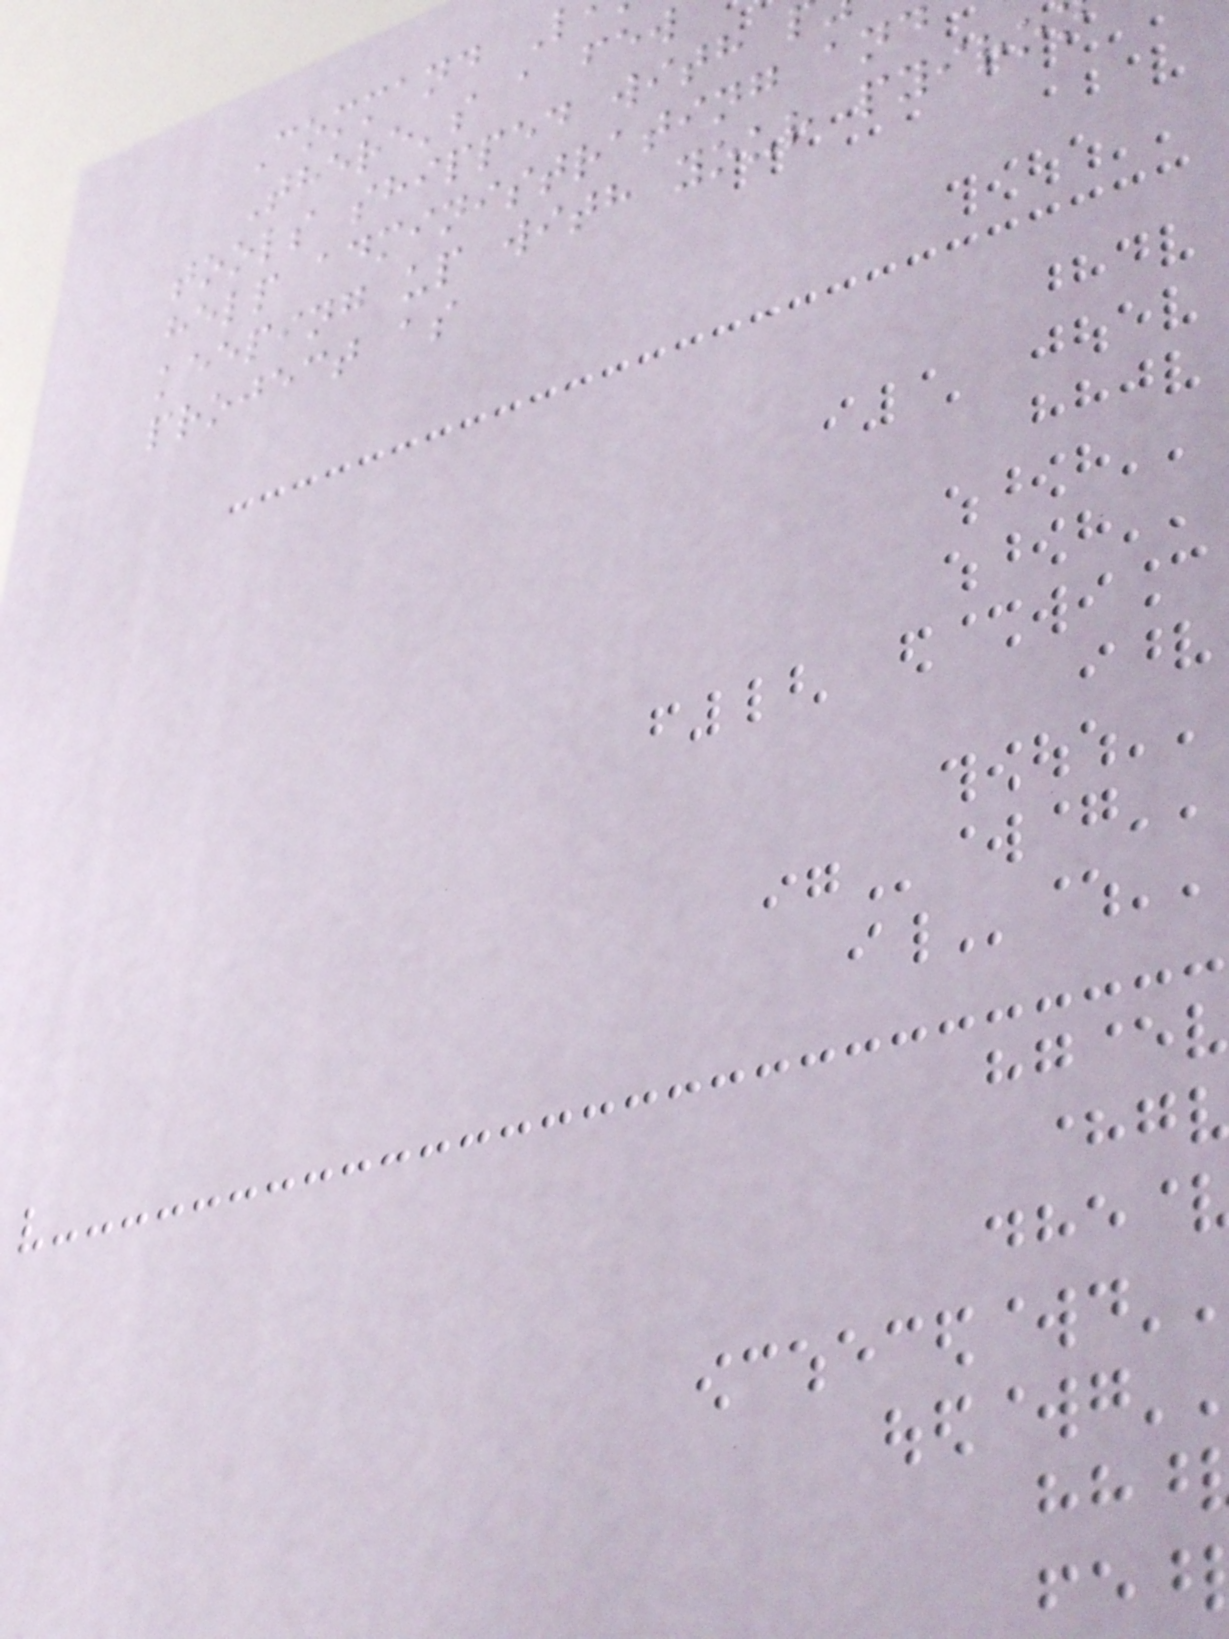Command
There's a few
tools shipped with
help administrating and
keeping up with your pyiro
project as
